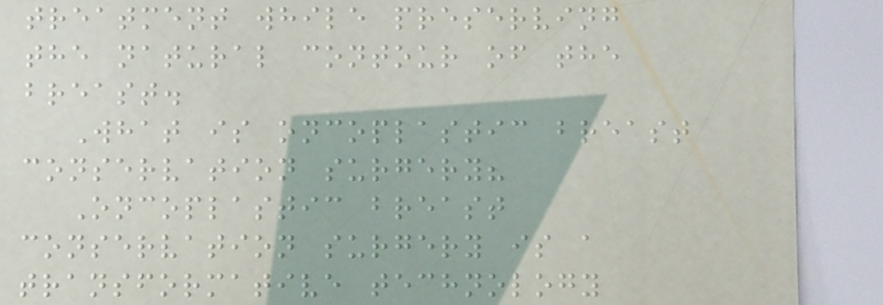treatment while preserving
the natural contour of the
breast.
What is oncoplastic breast
conservation surgery?
Oncoplastic breast
conservation surgery is a
transformative technology
